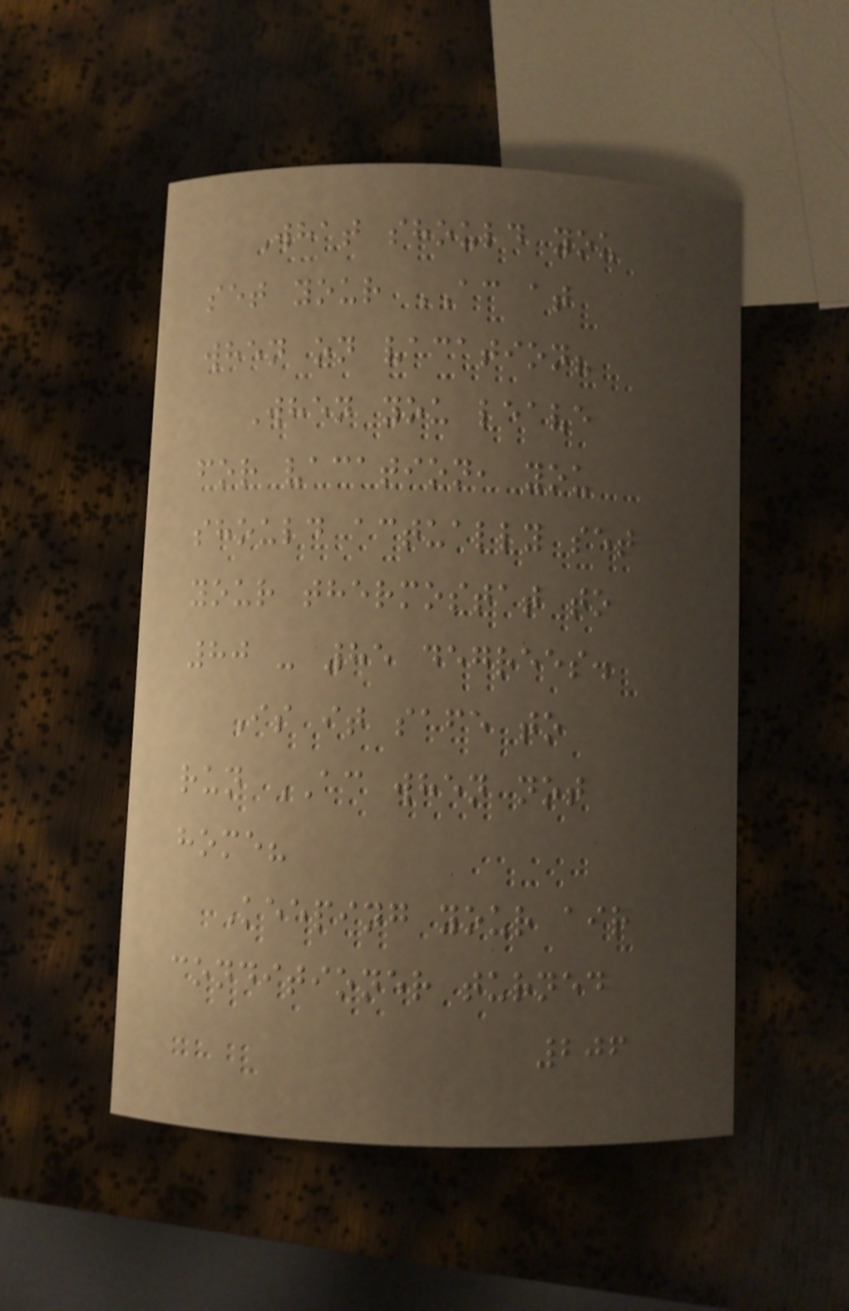What should you
set your AC at
when on vacation?
When you leave
for vacation, you
should actually set
your thermostat to
80 - 85 degrees.
Is it safe to
run AC when not
home?
Keeping your air
conditioner turned
206
